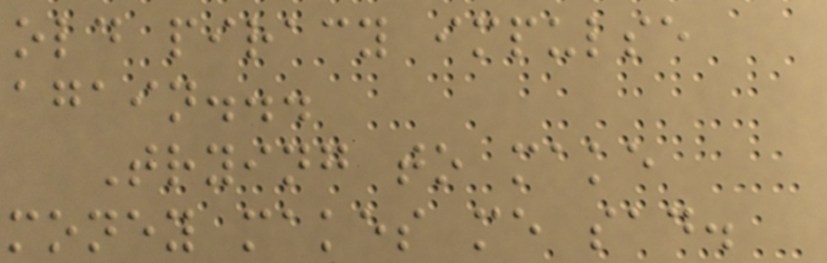old piracy impulse
again...
Trying to make
money makes me sad.
